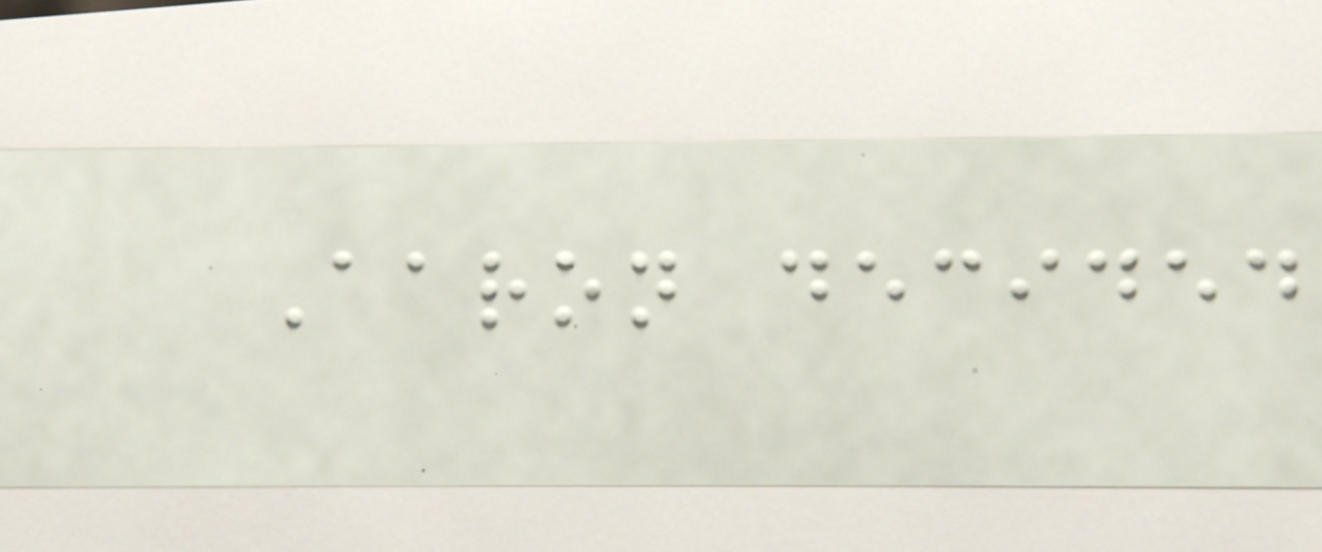Aaron decided
